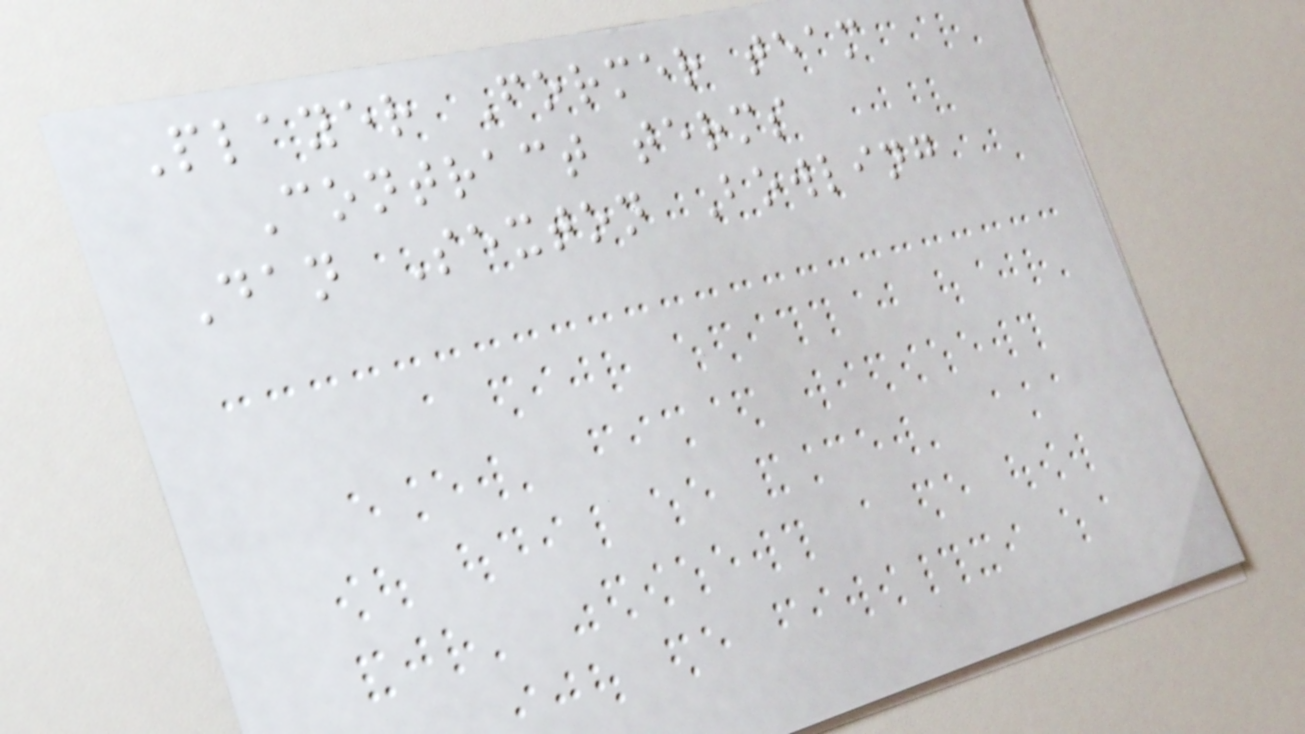Player Former team
Contract terms
Dan Sexton Bowling
